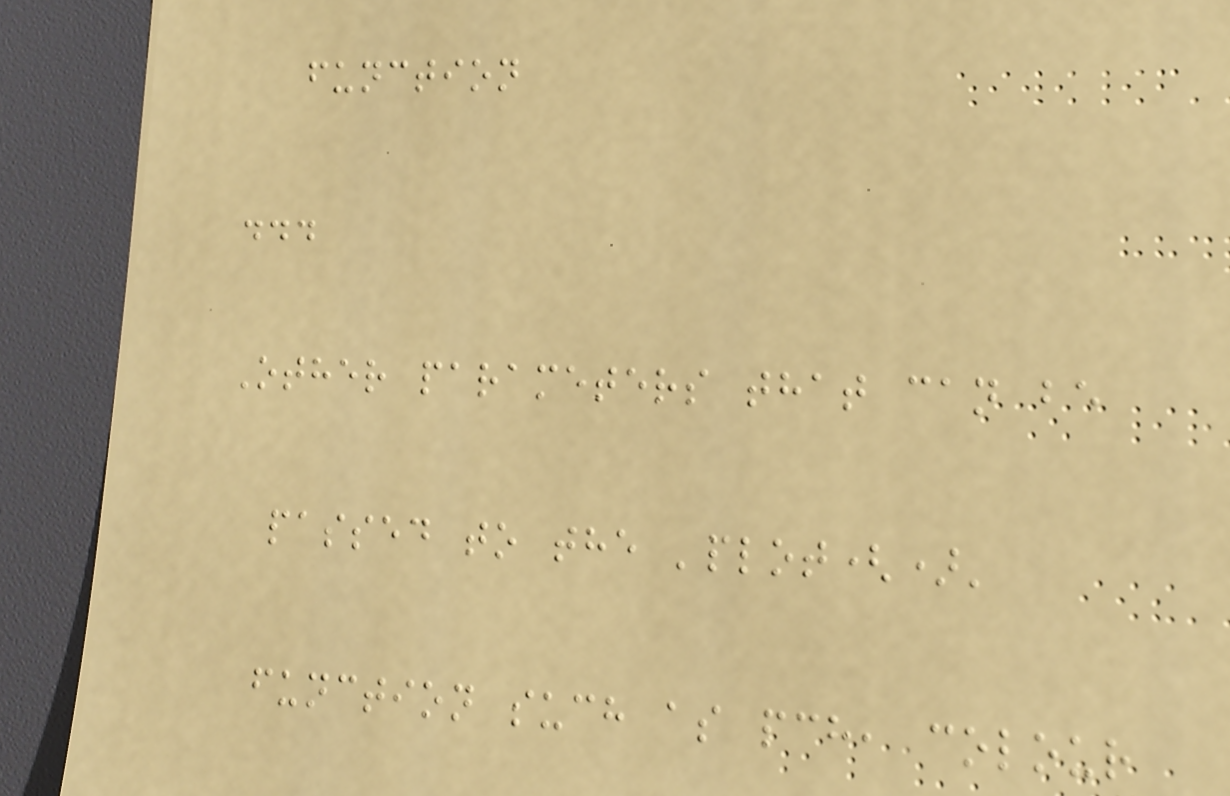function
...
Other parameters that can be
passed to the 'plot()'
function such as pch, colour
